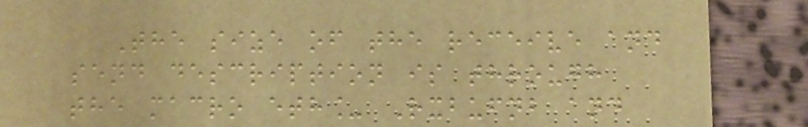The size of the receive and
send description is through
the macro eth_ Rxbufnb and
